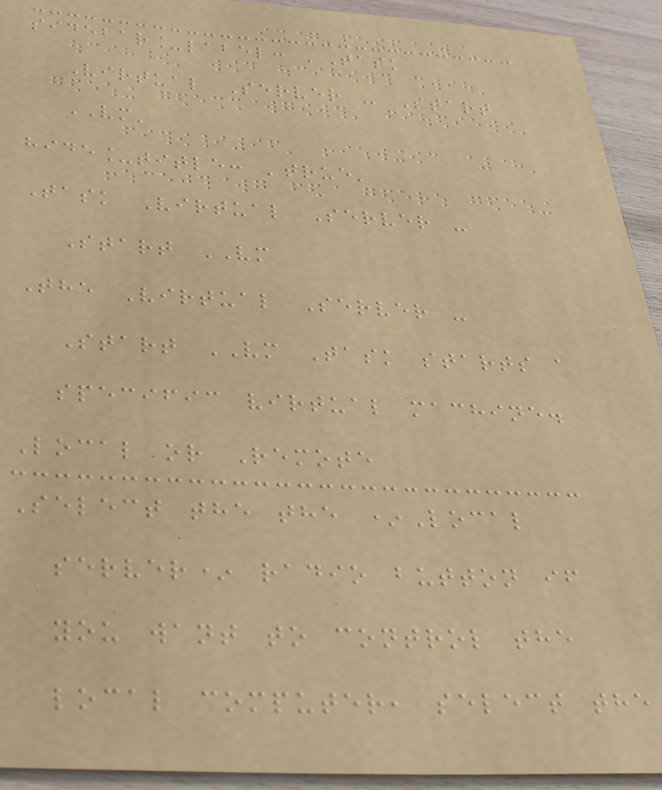sidebar_label: 'Task
Virtual Server - Start
VM'
hide_title: 'true'
Task Virtual Server -
Start VM
The Virtual Server -
Start VM Task starts a
specific virtual machine.
Local or Remote
Select the the *Local
server* radio button if
you want to control the
local computer, select the
